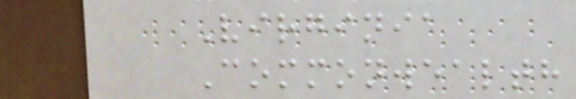Virginia
Commonwealth
